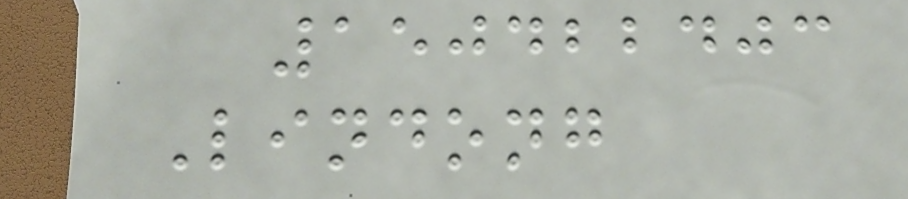150422403
Lindong
